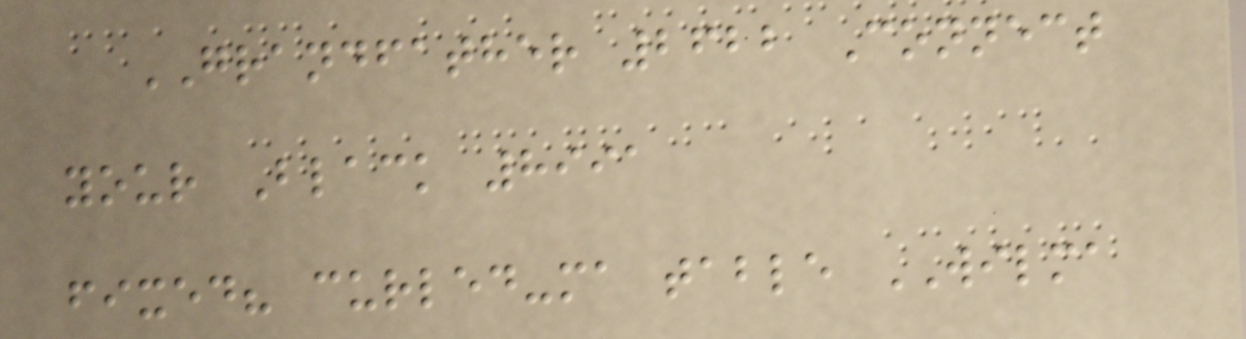GRANDFATHER 2622 Connect
your Black 8991
fixed? curled-ma table WILMA
